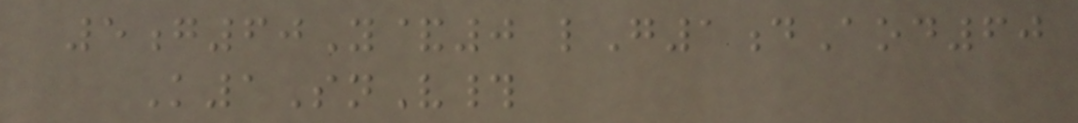5g60Y&0 lG1dAod60
K1SnV#
